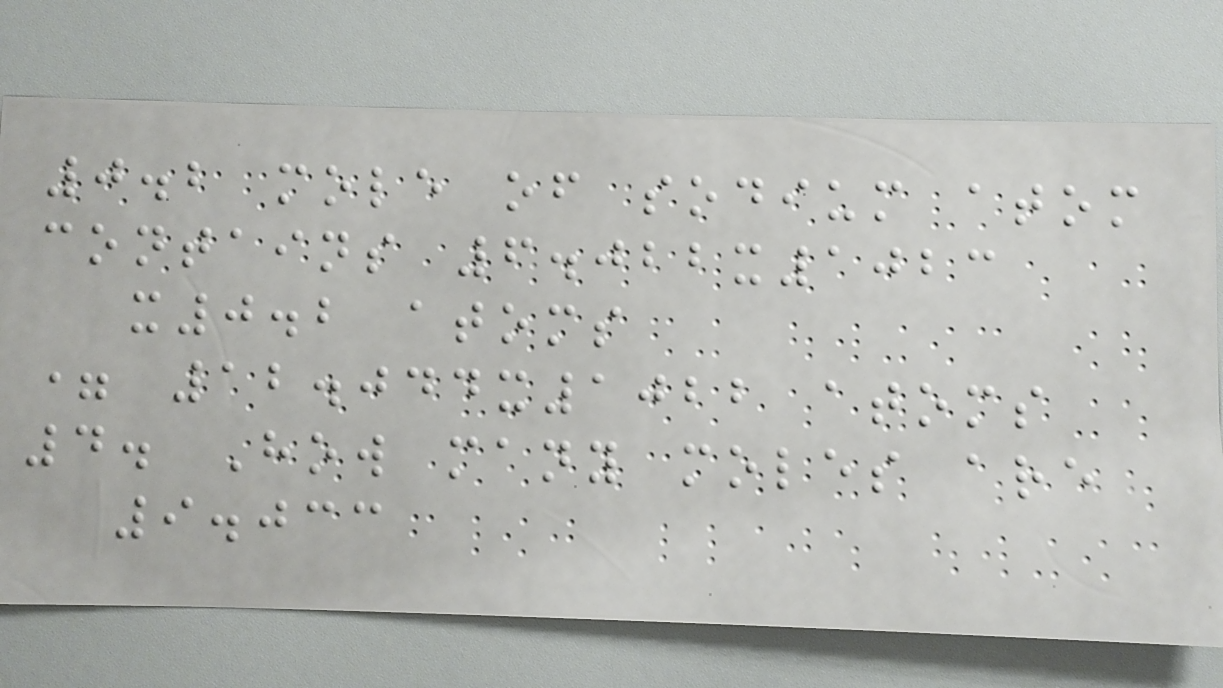0.2 mole of sodium atom
contains 6.022x1023
x0.2 atoms
= 12.044x1022 atoms
4. How many moles are
9.033
